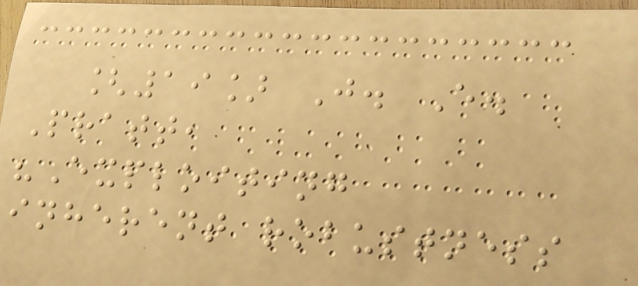[19] J. E.
Pratt,
"Exploiting
inherent robustness
